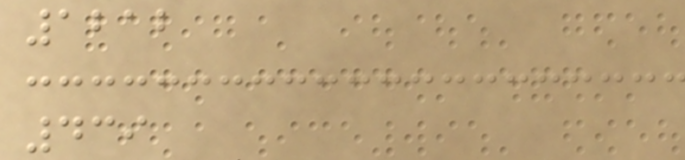1212
439
